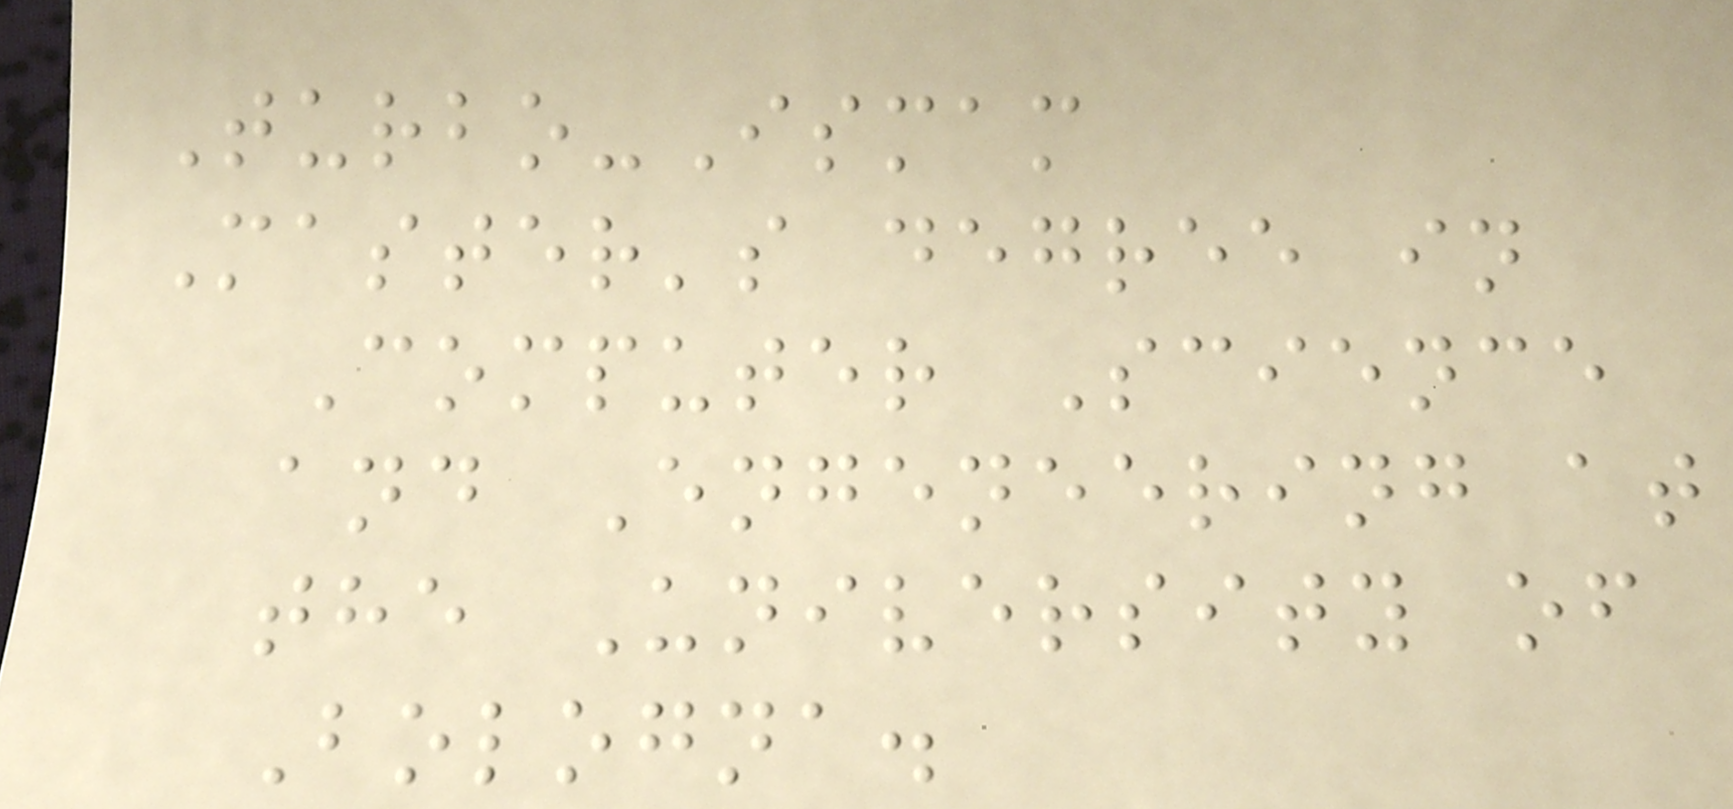Turbo-Ismam
Master's degree in
Computer Science
and Engeneering at
the University of
Bologna.
